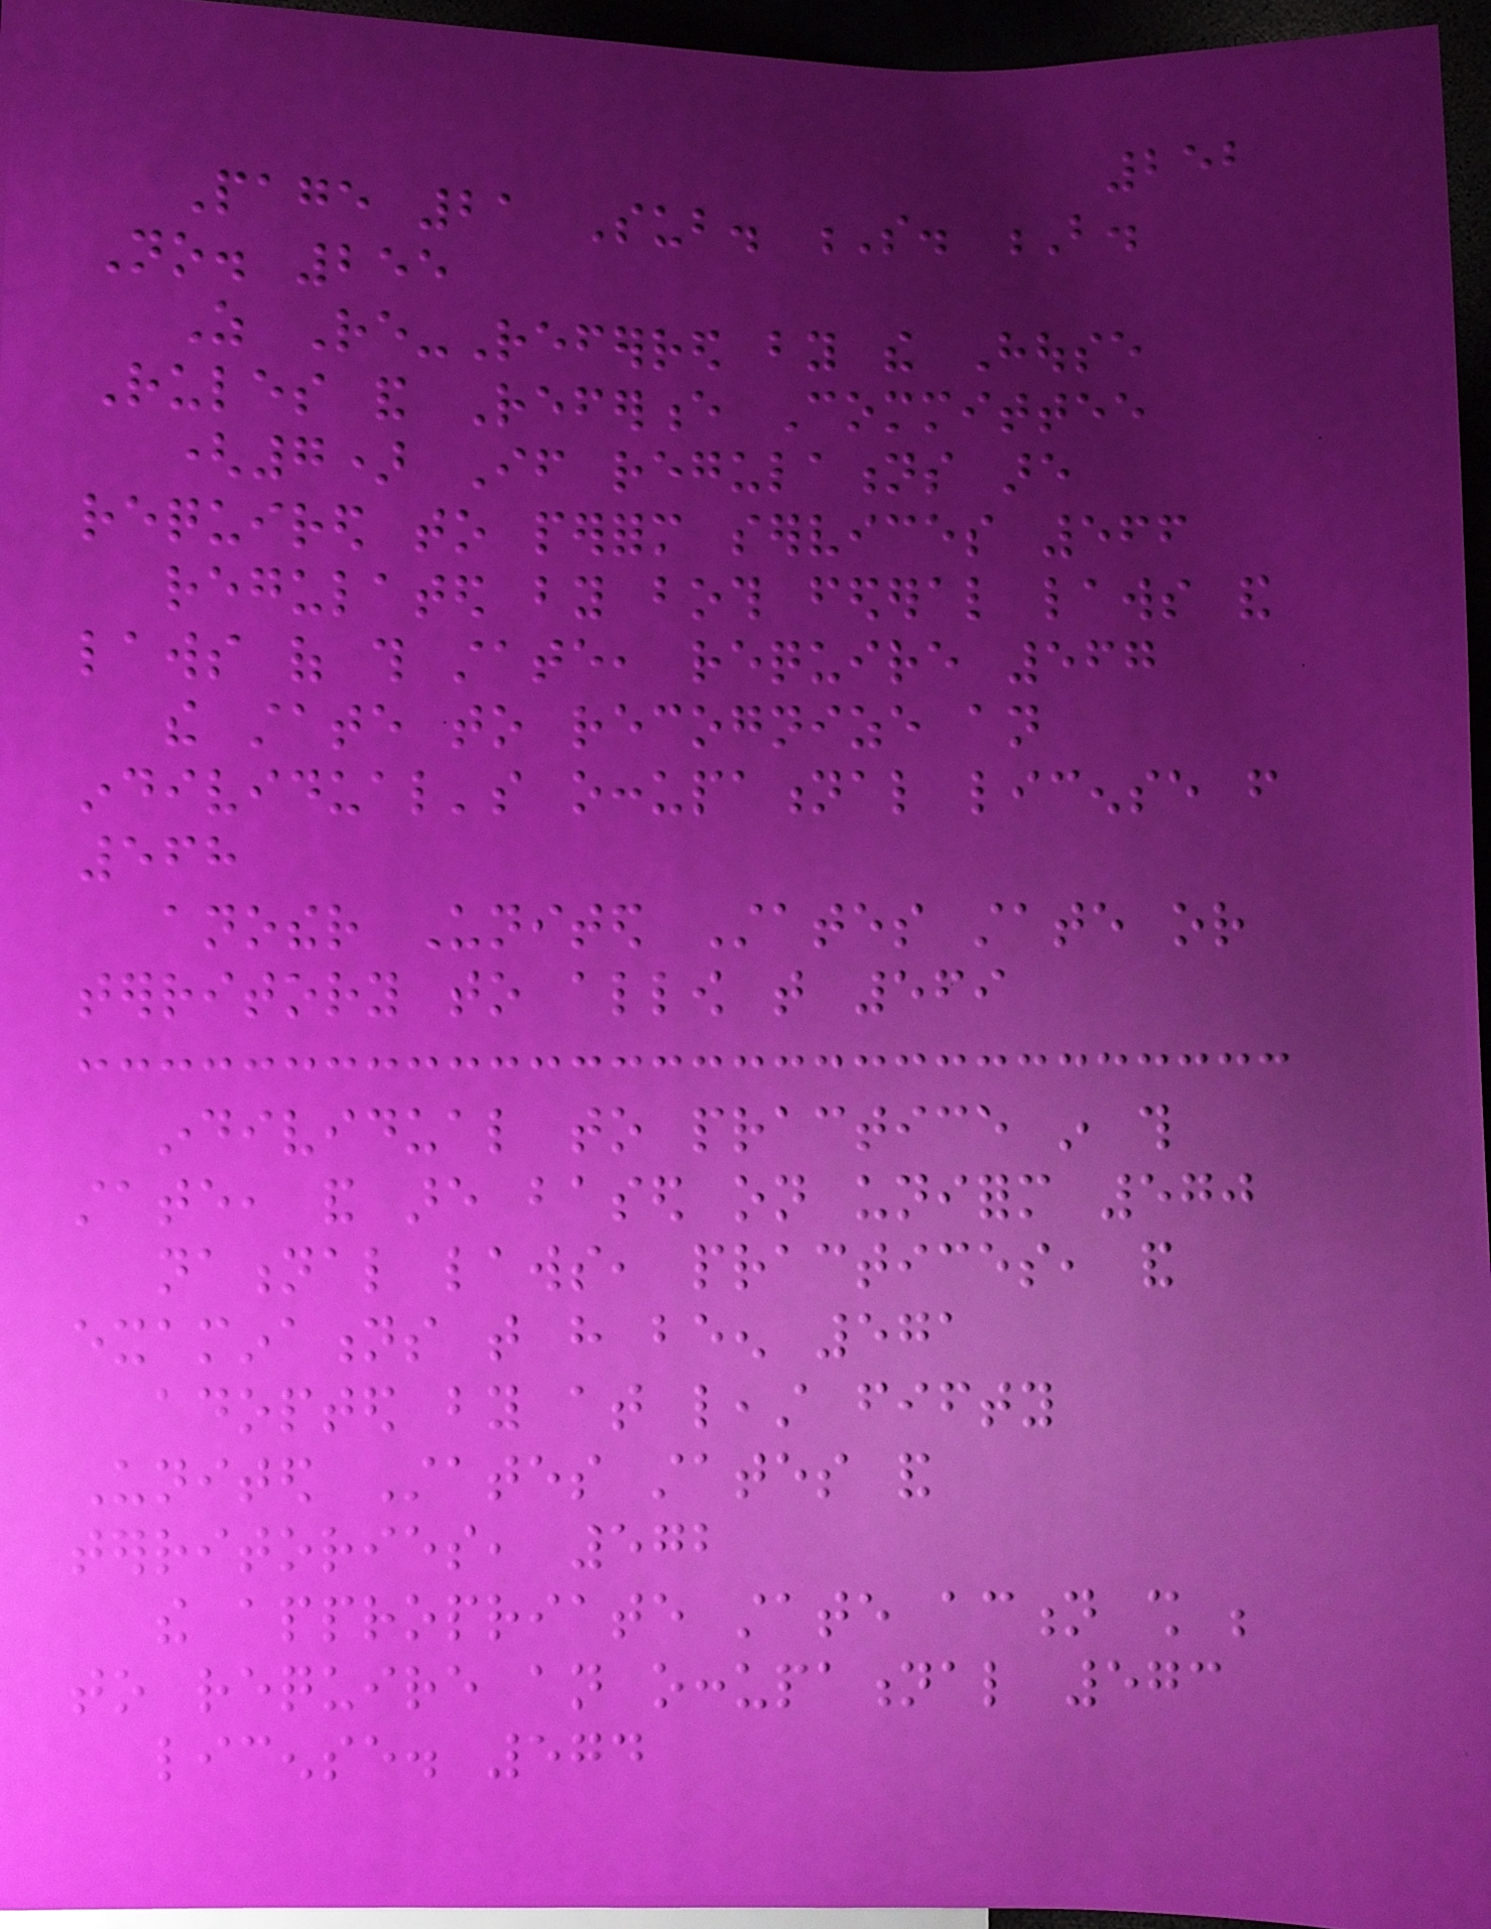252
Page 21 Sub. S. B.
No. 255
As Re-Referred by the House
Rules and Reference Committee
(7) If regulations are
required to perform services 566
regulated by both federal laws and
laws of this state, require 567
the state to recognize an
individual's occupational license from
568
another United States state or
territory to allow that 569
individual to practice in this
state, and are based on uniform 570
national laws, practices, and
examinations that have been 571
adopted by at least fifty
United States states and
territories, 572
the appropriate state action shall be
to require an occupational 573
license. 574
